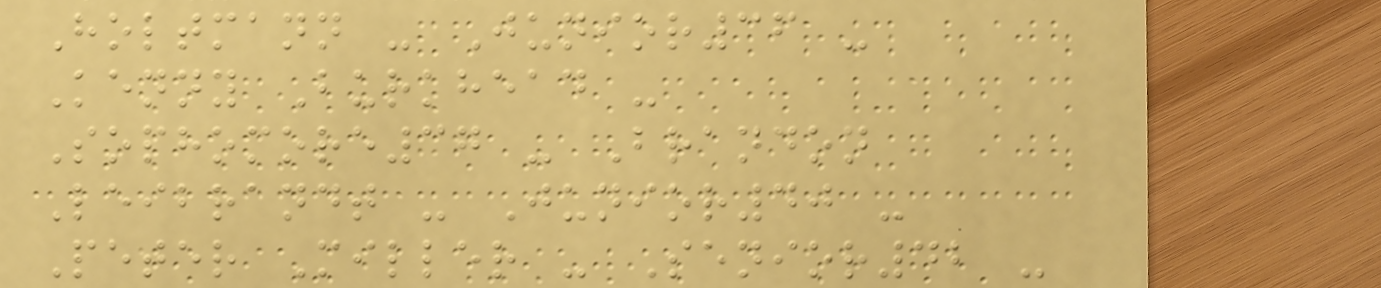Holtmann - Junior36 -
Kenny Burkhead -
Sophomore37 - Brandon
Leibrandt - Junior40 -
Peter Miller - Senior42 -
